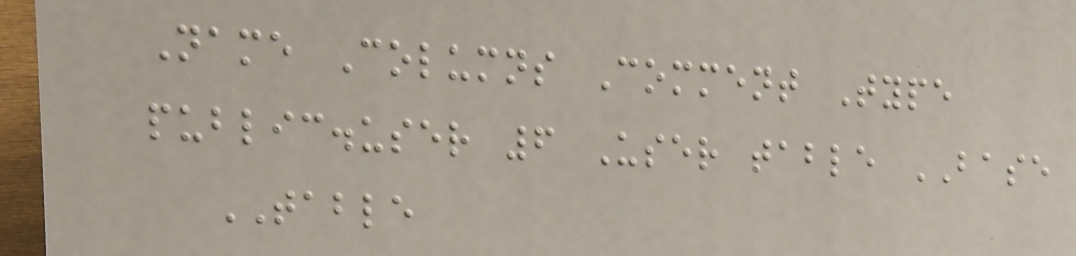Name Columns Comment Type
public.user 6 User table BASE
TABLE
